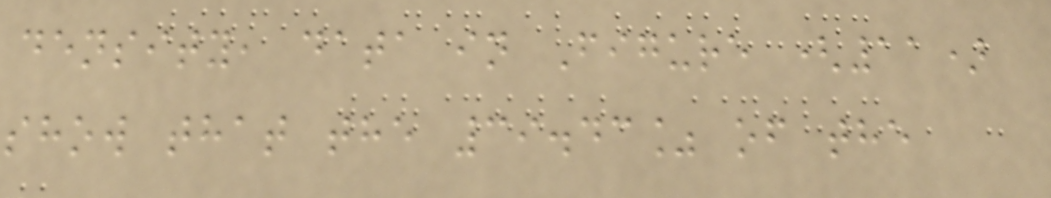density, data in Figure (11)
show that the 39.43% of the
